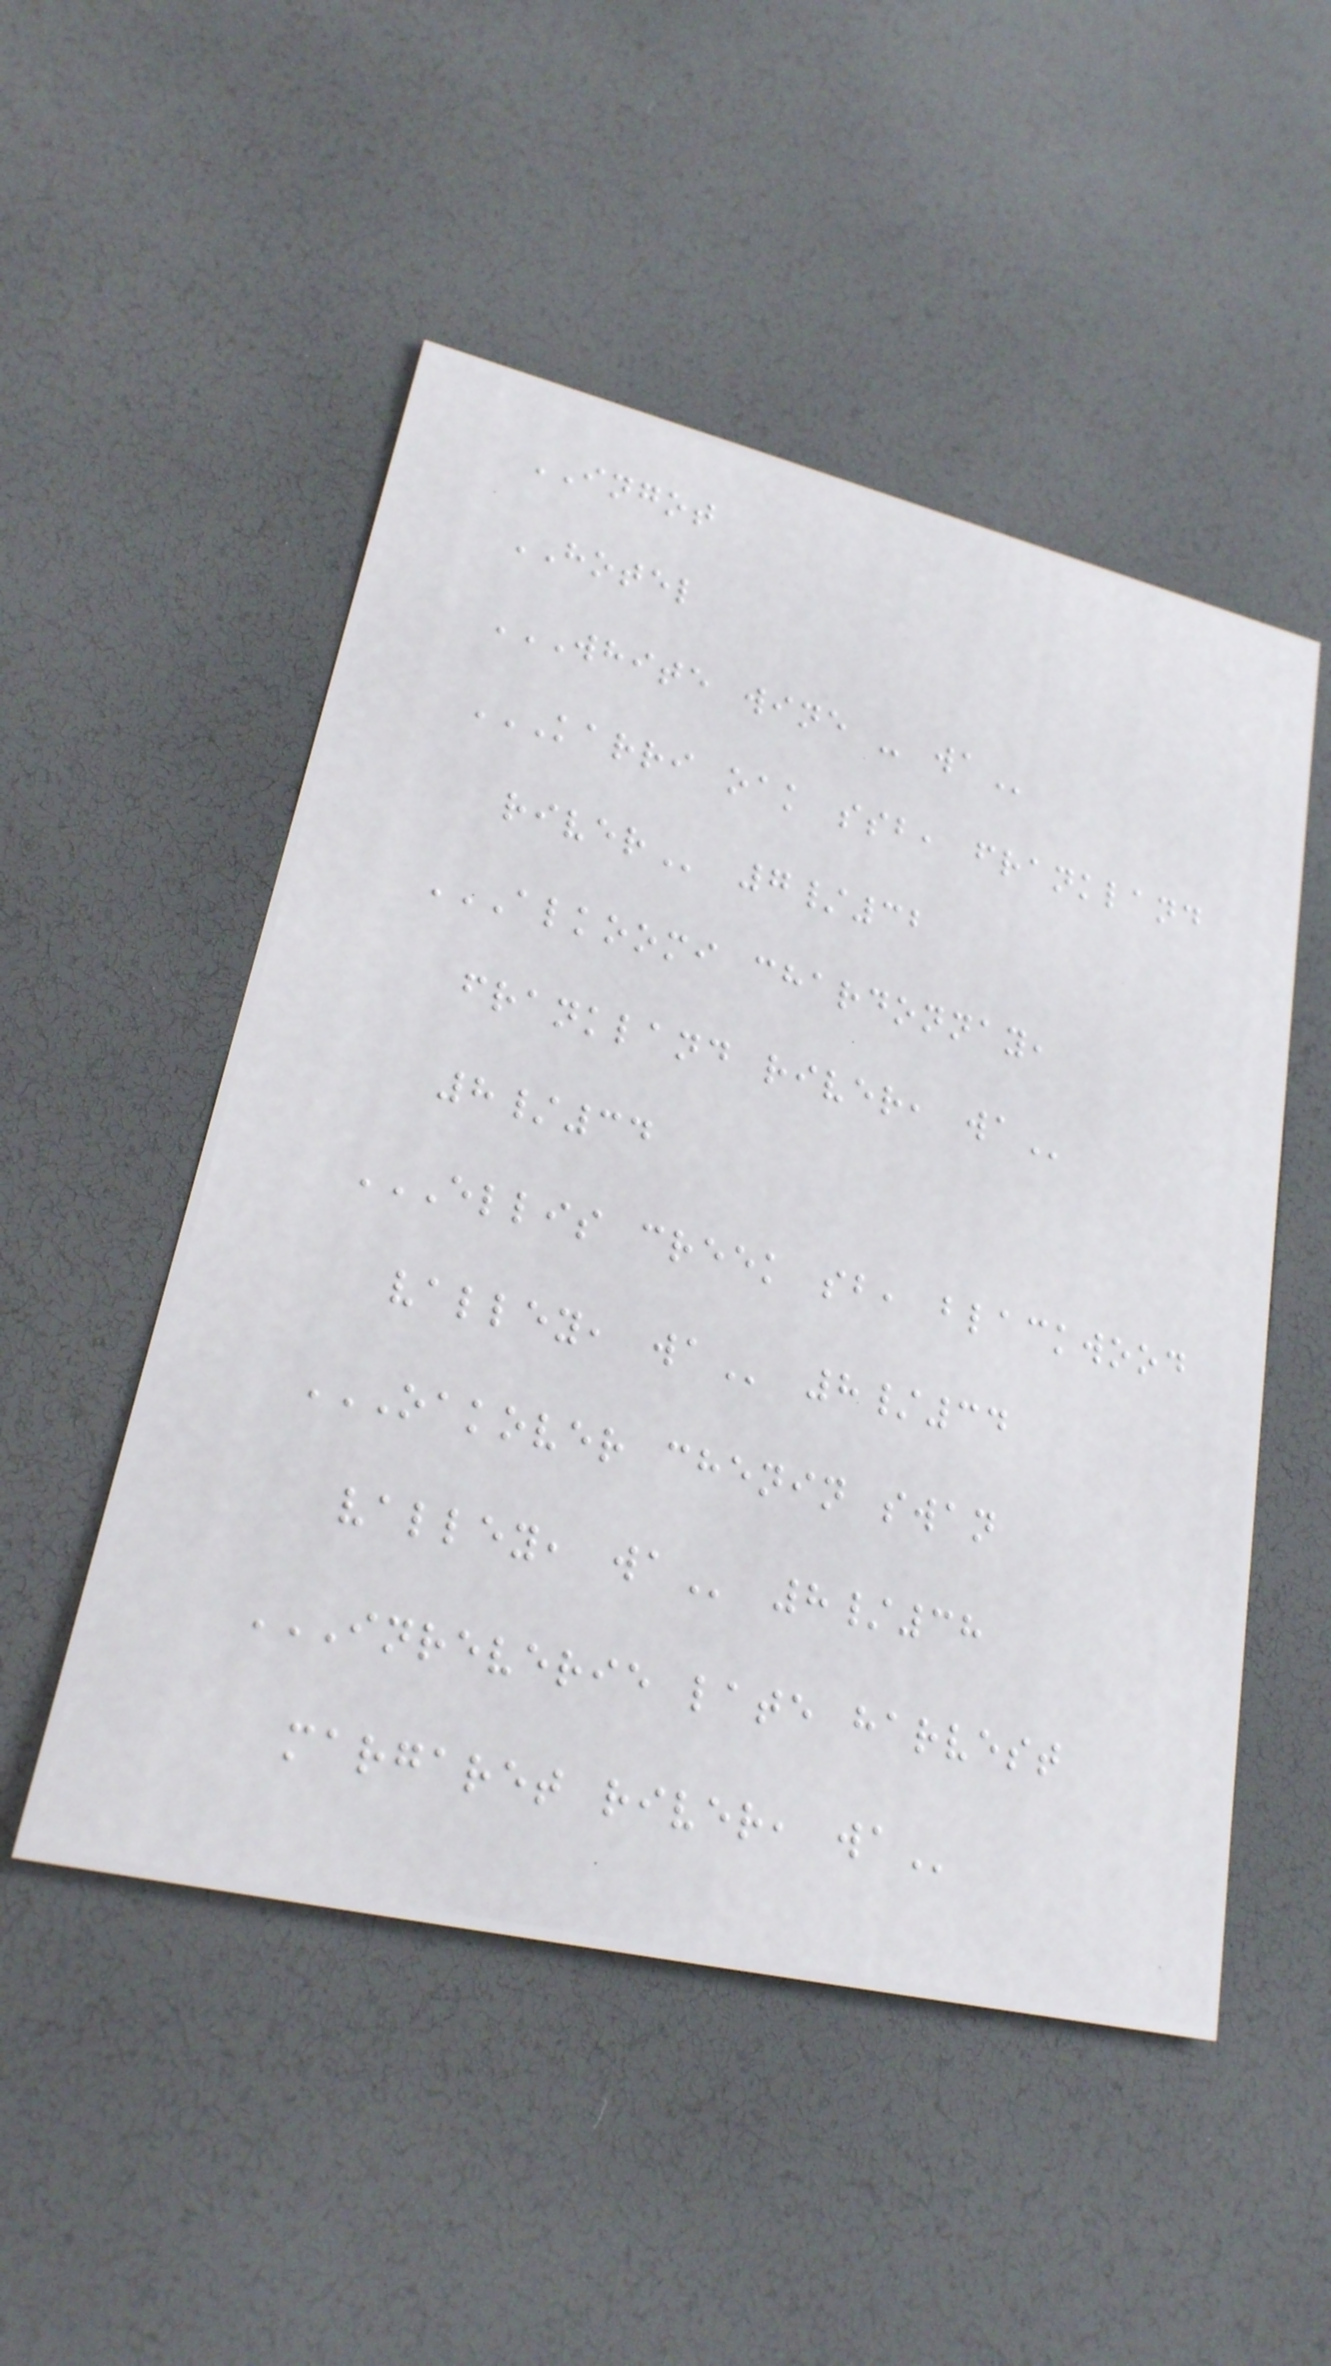INGOT
HOTEL
WHITE WINE - WA
KARRI OAK SSB, FRANKLAND
RIVER 7/32
ALKOOMI CHARDONNAY,
FRANKLAND RIVER, WA
8/34
ELLIS CREEK SB, BLACKWOOD
VALLEY, WA 8/34
OAKOVER CHENIN SWAN
VALLEY, WA 8/38
INREVERIE LATE HARVEST
MARGARET RIVER, WA
